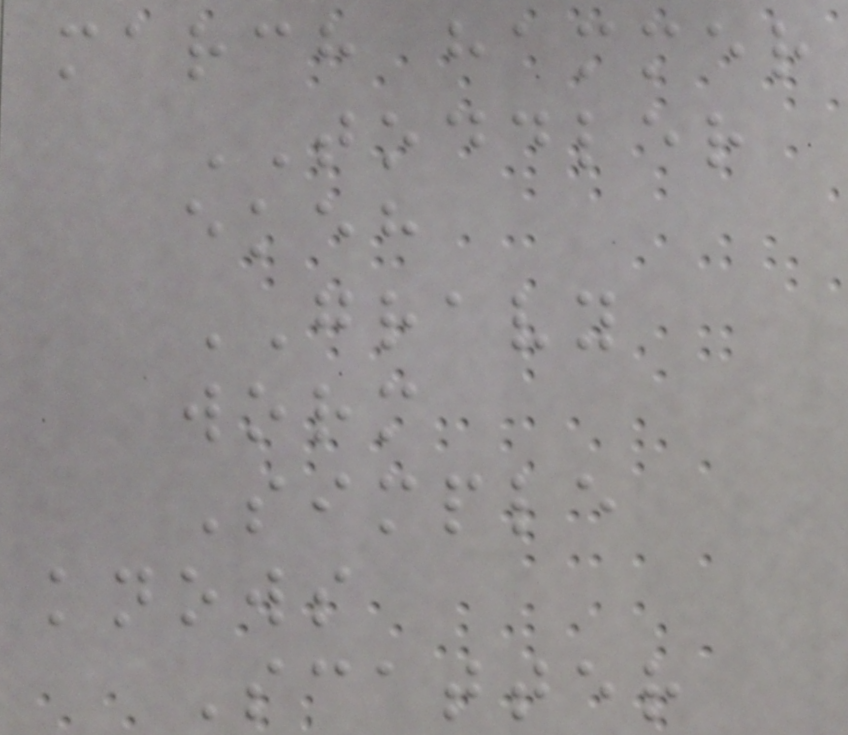march hammer
TODDLER
ekeh
GRAVY
worm
Simple
knows
Scatter
